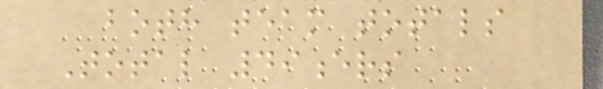both team totals
Total 49ers
